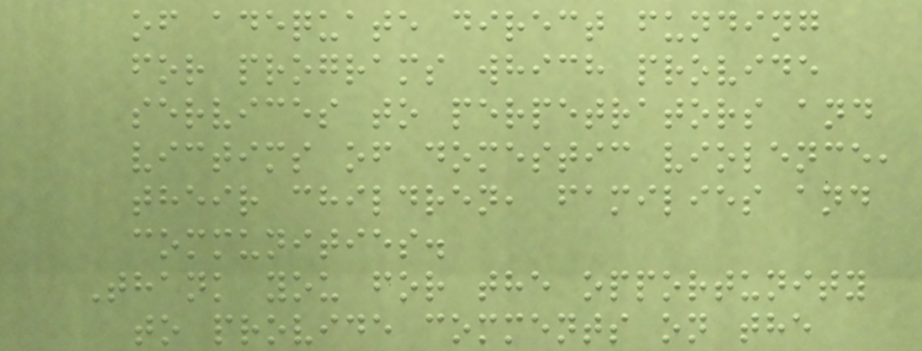of adequate direct funding
for programs which provide
services to perpetrators and
victims of domestic violence,
their children, families and
communities.
Thank you for the opportunity
to provide comments on the
